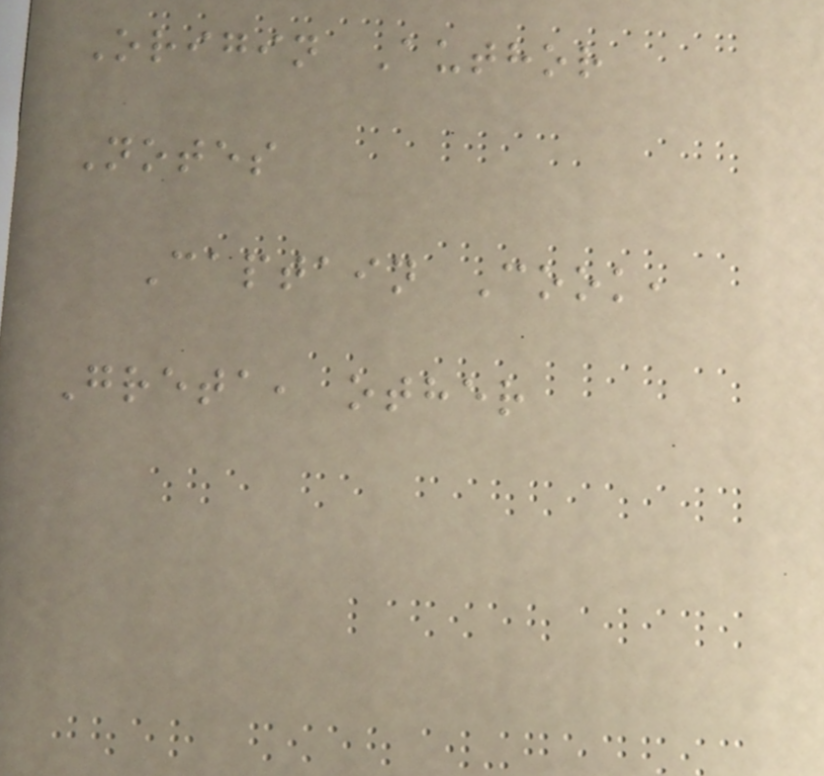Origin Author
Notes
Captain Cook,
Greta, other
